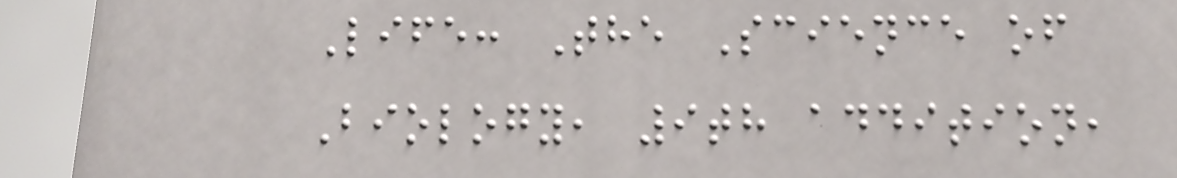Life: The Science of
Biology, 9th addition,
